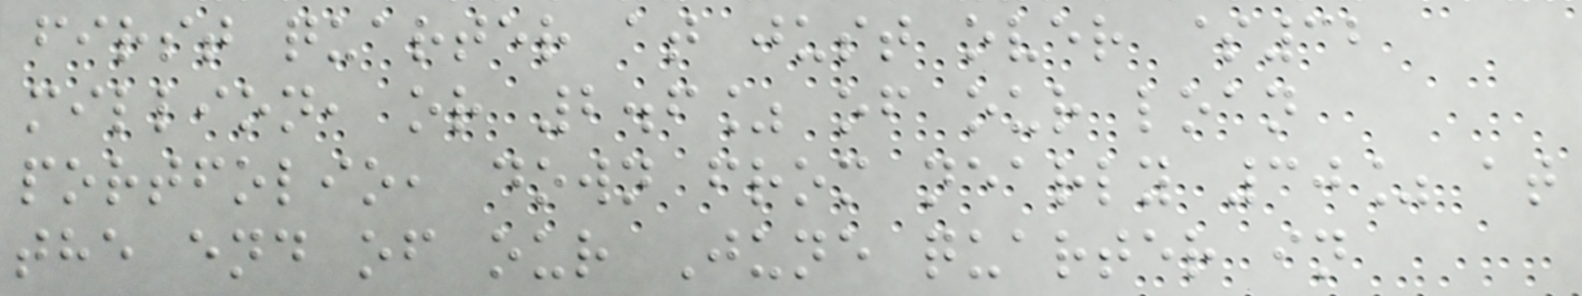first quarter at just over $32
million, or 2.6% of our loan
portfolio, down from nearly 30% at
the end of our June quarter in
